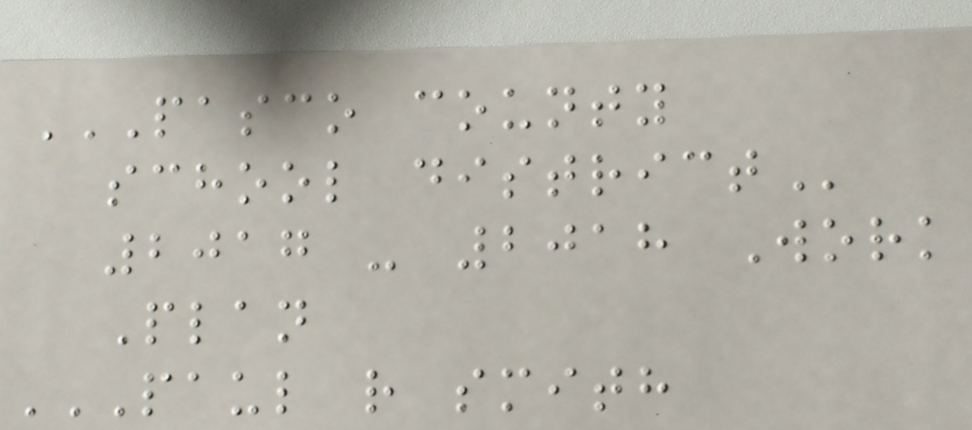PASCO COUNTY
SCHOOL DISTRICT
2017 - 2018 Work
Plan
PAUL R SMITH
